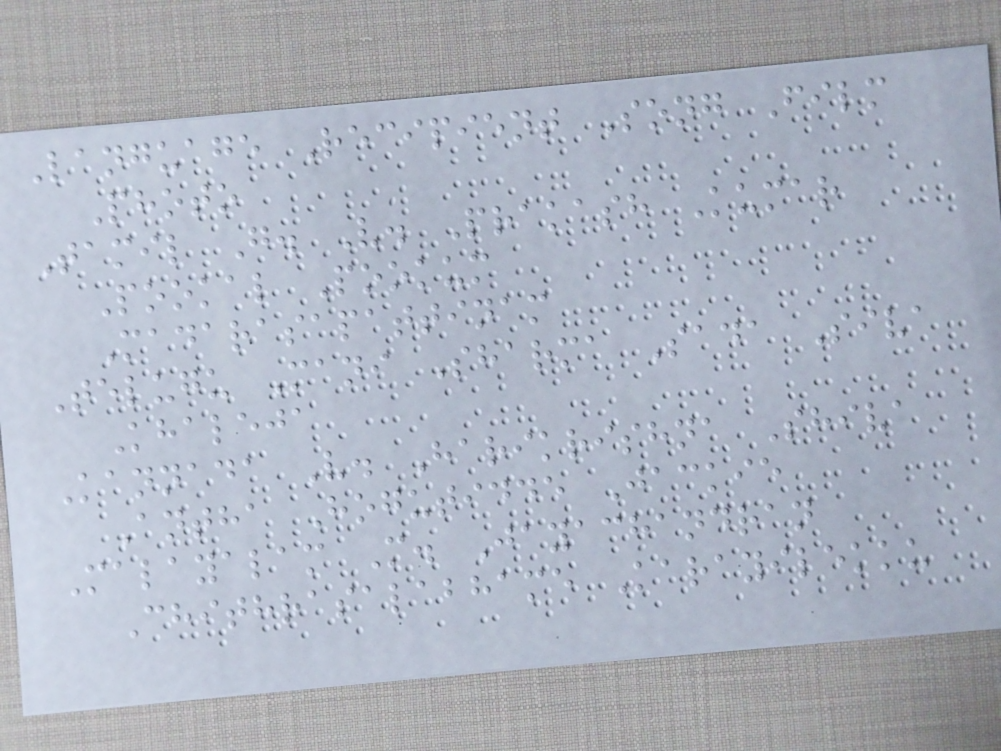Language Recipient Song Film
Photo
Tamil G. V. Prakash Kumar
Pookal Pookum
Madarasapattinam
Telugu Mani Sharma Sada Siva
Khaleja
Kannada V. Harikrishna Shiva
Antha Hogutidde Jackie
Malayalam M. Jayachandran
Chithrasalabhame Karayilekku
